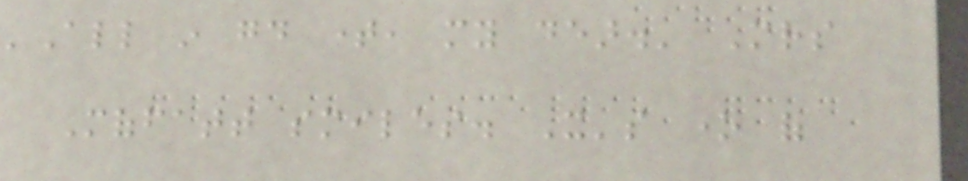'All in good time, my dear.' Mrs
Moffatt smiles. It's one of
